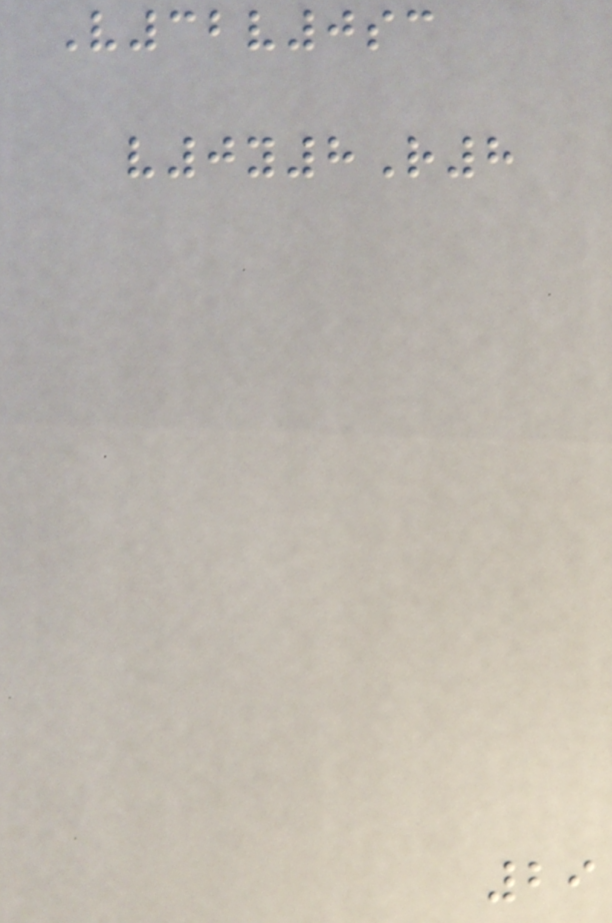V32v0sc
v0y8R8
29
